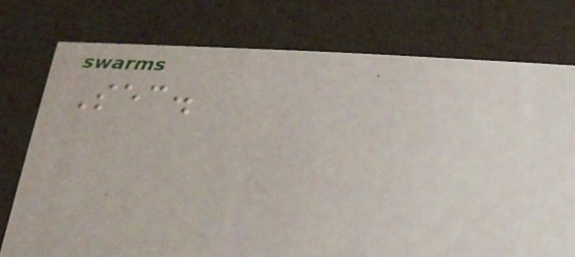Sec.
